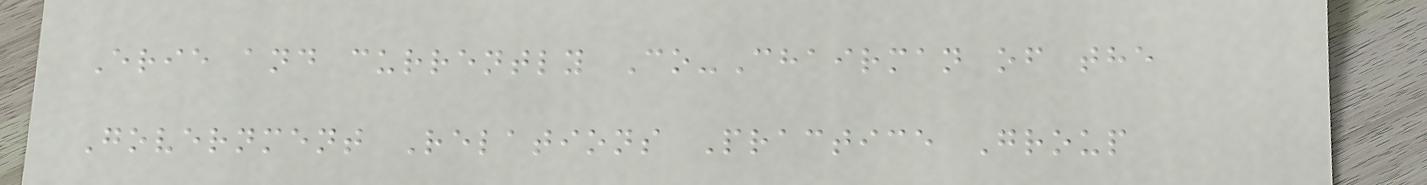Erie and currently Co-Chairman of the
Government Relations Practice Group
